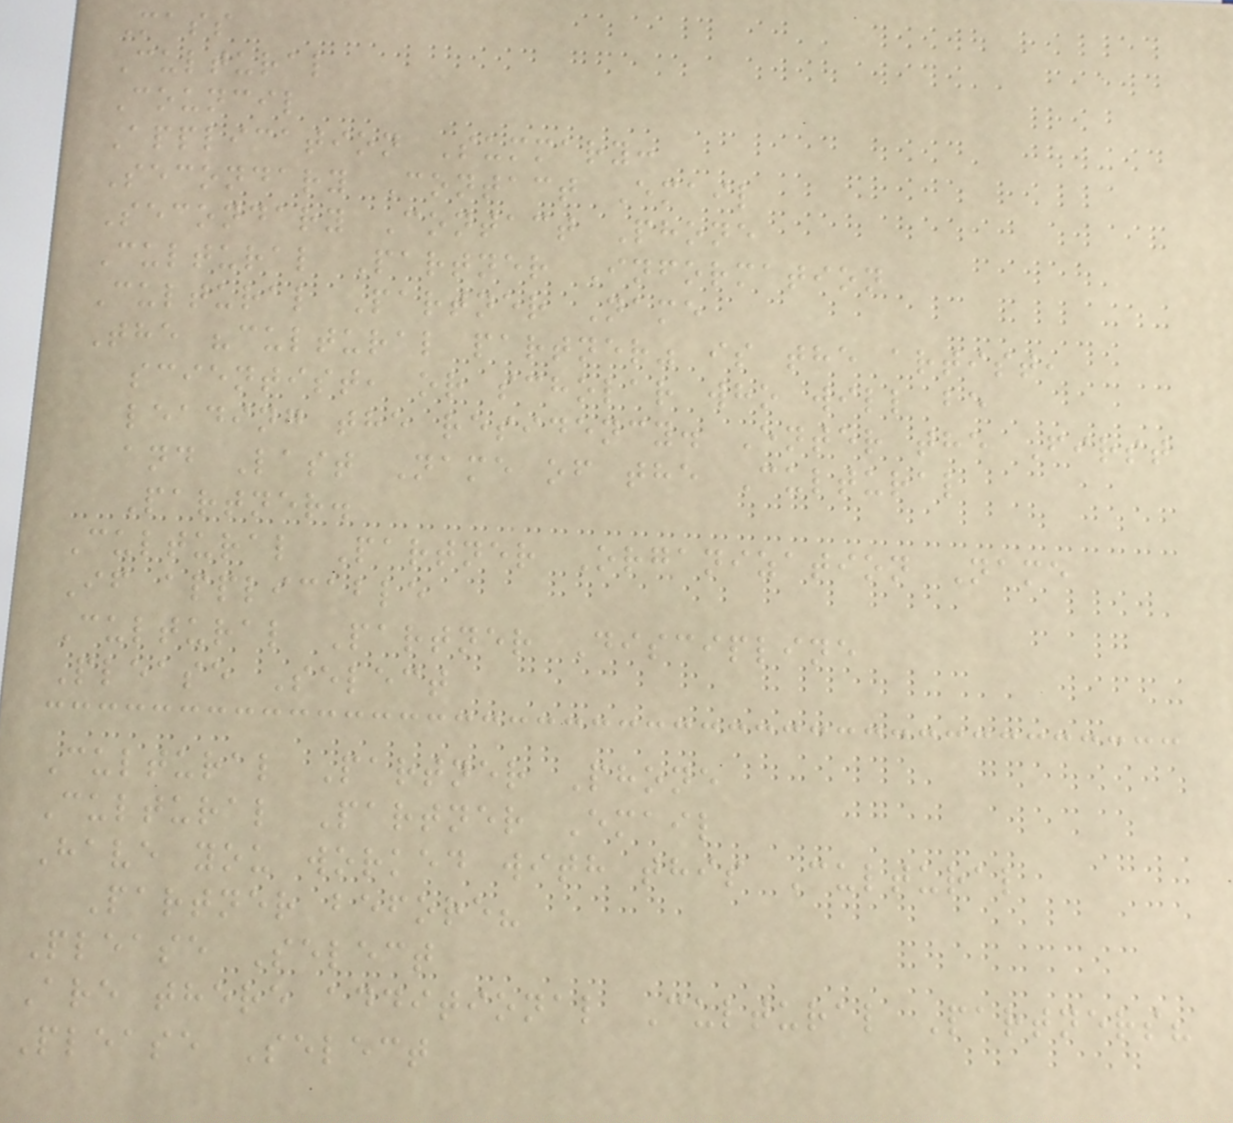Mass
Cultural
Council
Application Summary:
Secondary Contact Email
Secondary Contact Phone
Cultural Partner Information
Cultural Partner Name
The "cultural partner" is the artist,
scientist, or scholar who will be
leading the residency. Enter the First
and Last Name of the Cultural
Partner.
Cultural Partner Organization Name
If applicable
Cultural Partner Discipline
Please Select
Cultural Partner Phone
Cultural Partner Email
Have you worked with this Cultural
Partner before?
Please Select
Are there additional Cultural Partners?
Please Select
